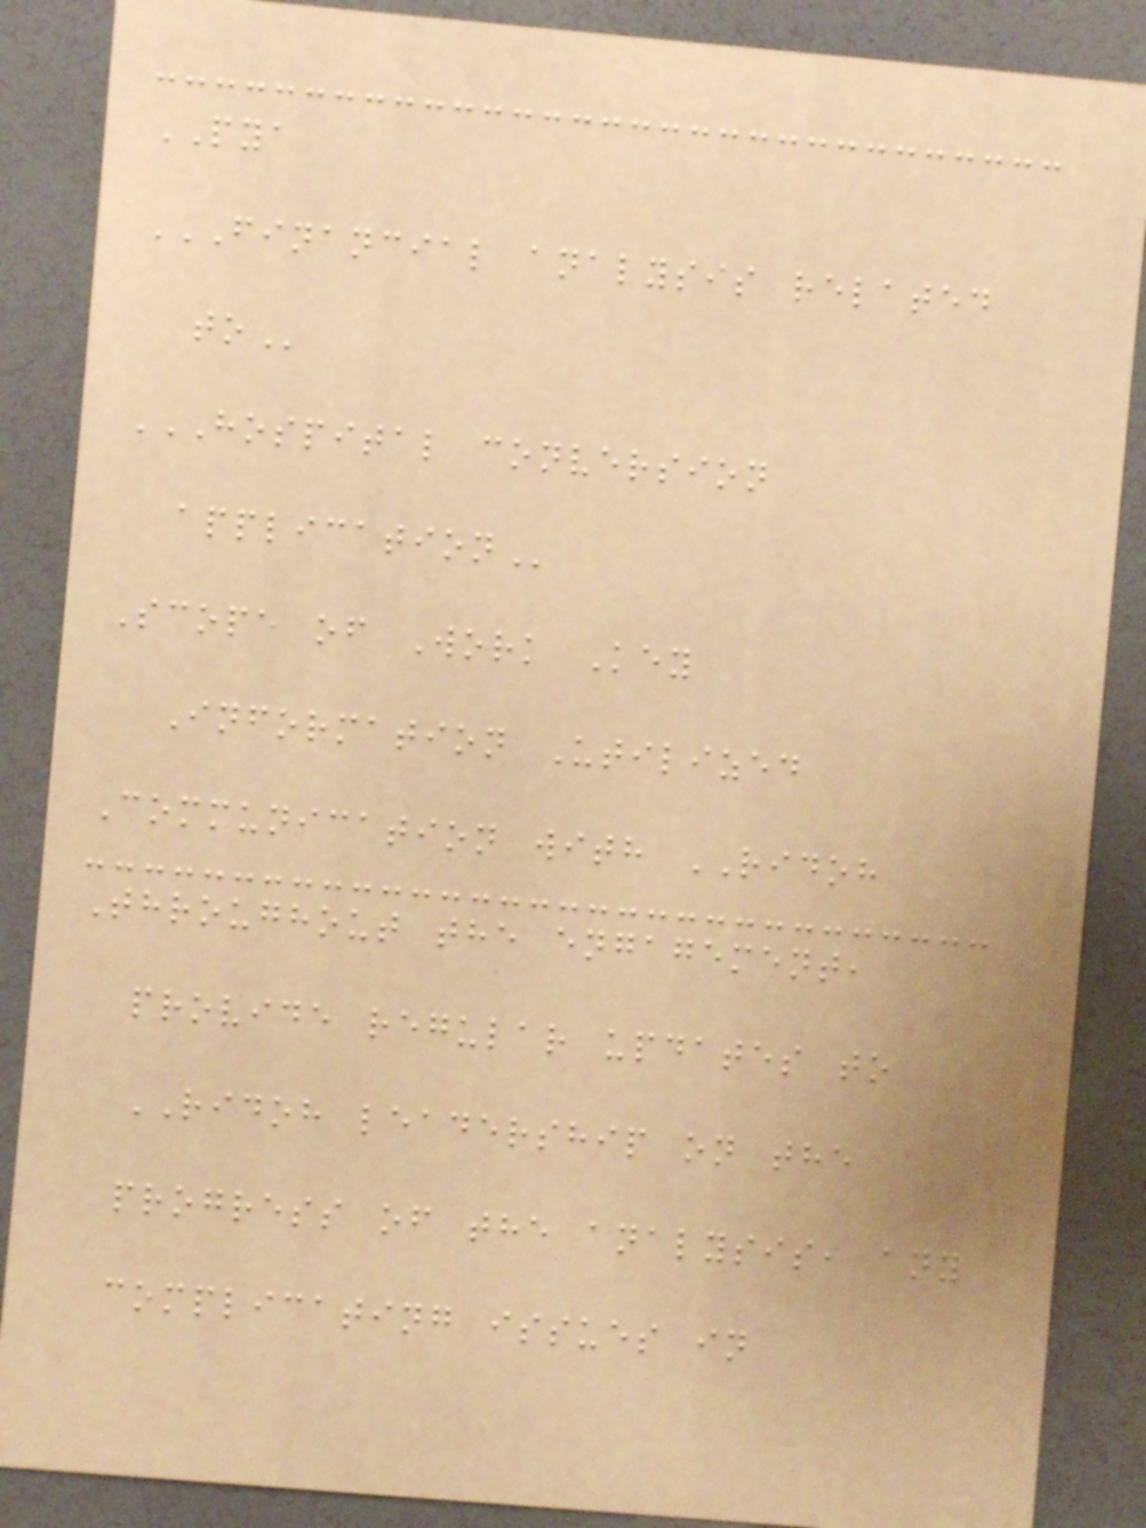PYA
FINANCIAL ANALYSIS RELATED
TO
HOSPITAL CONVERSION
APPLICATION
Scope of Work Key
Information Utilized
Communication with RIDOH
Throughout the engagement,
provide regular updates to
RIDOH leadership on the
progress of the analysis, any
complicating issues in
